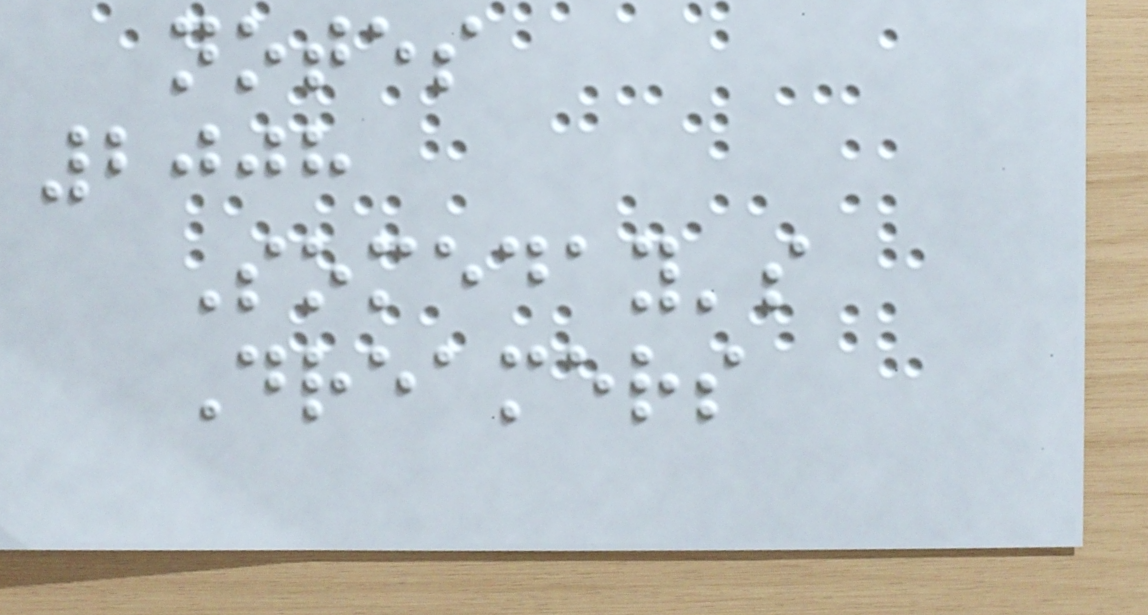notes
2008
Someday's
Dreamers
